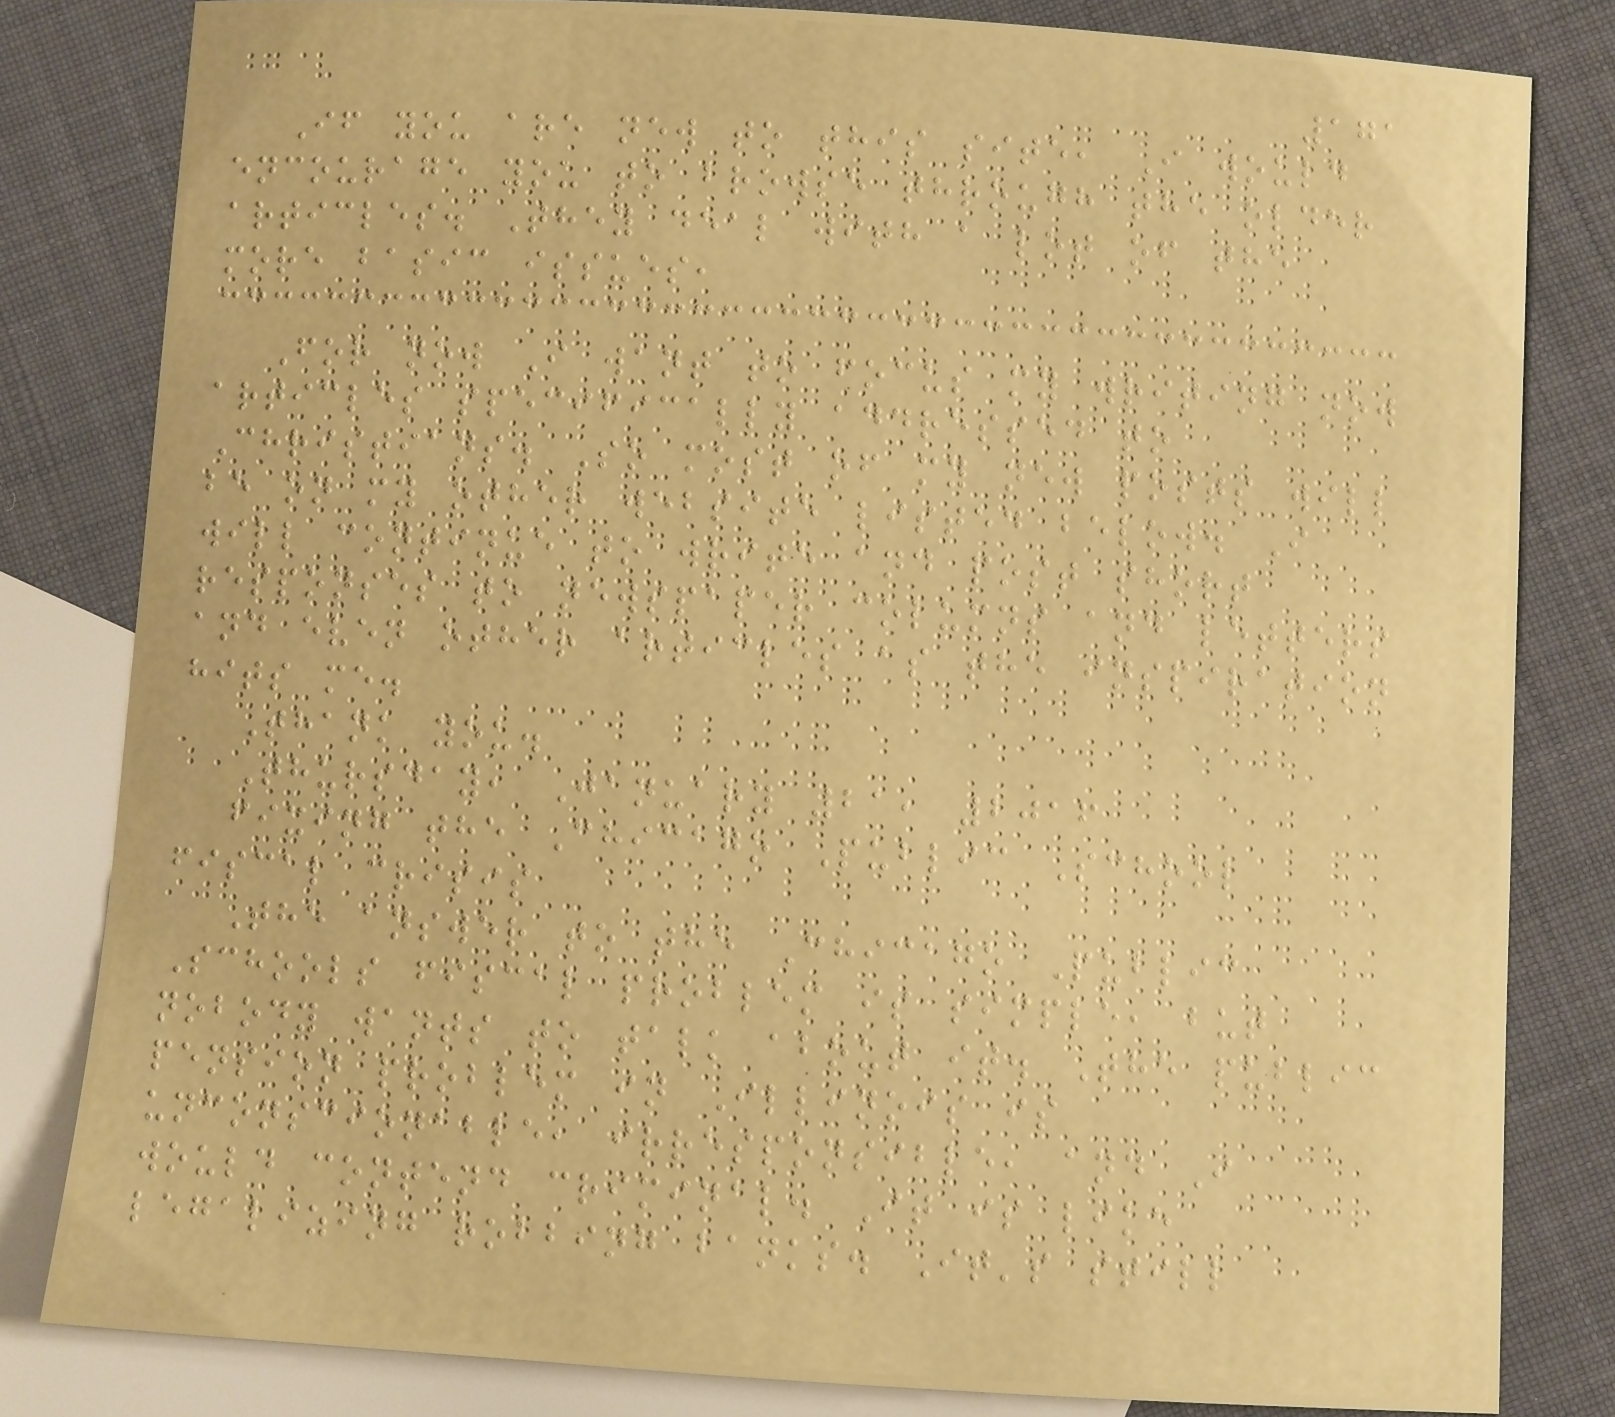171
If you are new to this site, I would
encourage you to browse through the older
articles. They deal with a lot of the
more basic issues,
For now I want to focus my writing now
articles specifically addressed to
Christians. So most of my new posts will
be on my other website listed below. I
will continue to write and post short
responses to newspaper columns and letters
and even other articles as the inspiration
hits me.
Thank you.
Thursday, January 21, 2016
fixing the Chicago Public School
fiscal crisis
The answer to the Chicago Public
Schools fiscal problem is simple, but
nobody wants to talk about it. The public
pension problem in Illinois is
unconscionable, irresponsible, and I
would contend criminal. It is like
legalizing robbing banks. It's still
